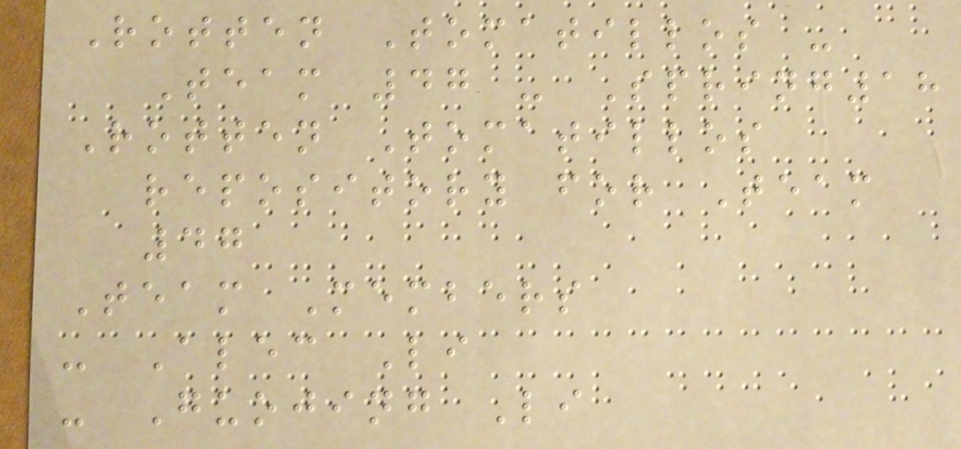Rotten Tomatillos -
Team 47 - Spring18
Rotten Tomatillos
repository for Team
47
Team Members
- Alec Li
- Guojing Li
